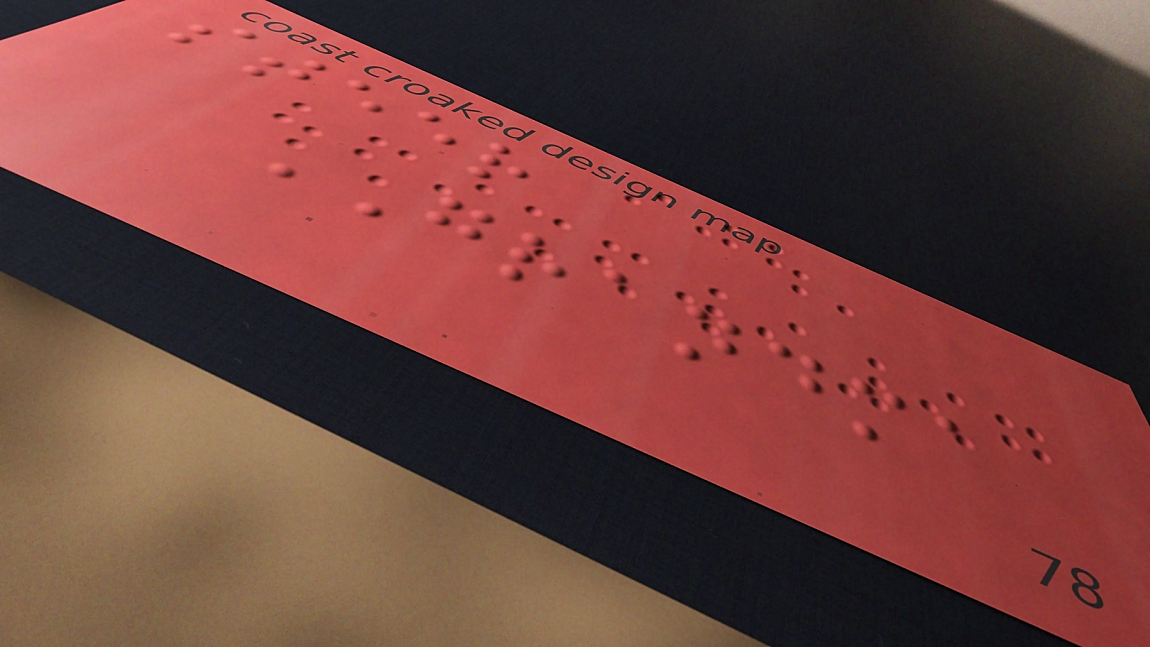steer
GRANDMA
